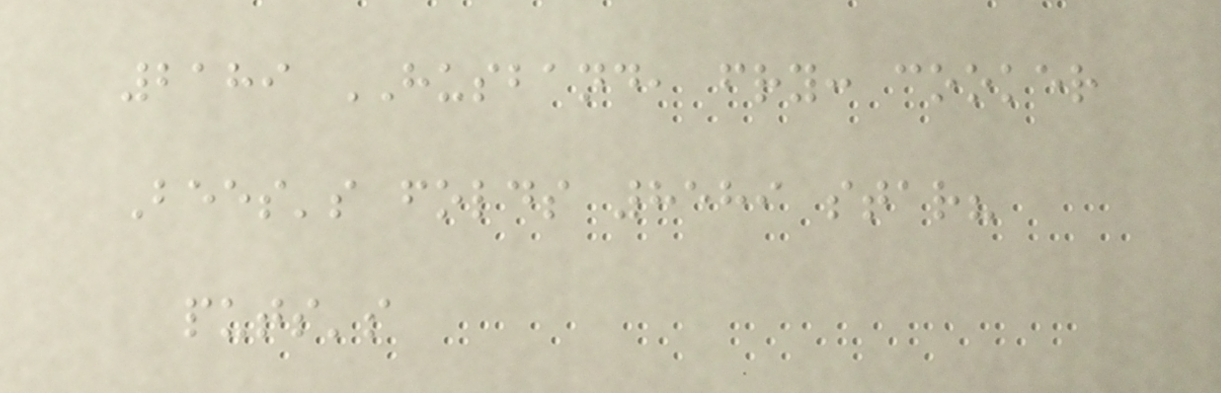2189 HUSBAND, fry: cooker
Bees's folds 8589 star?
puts's
